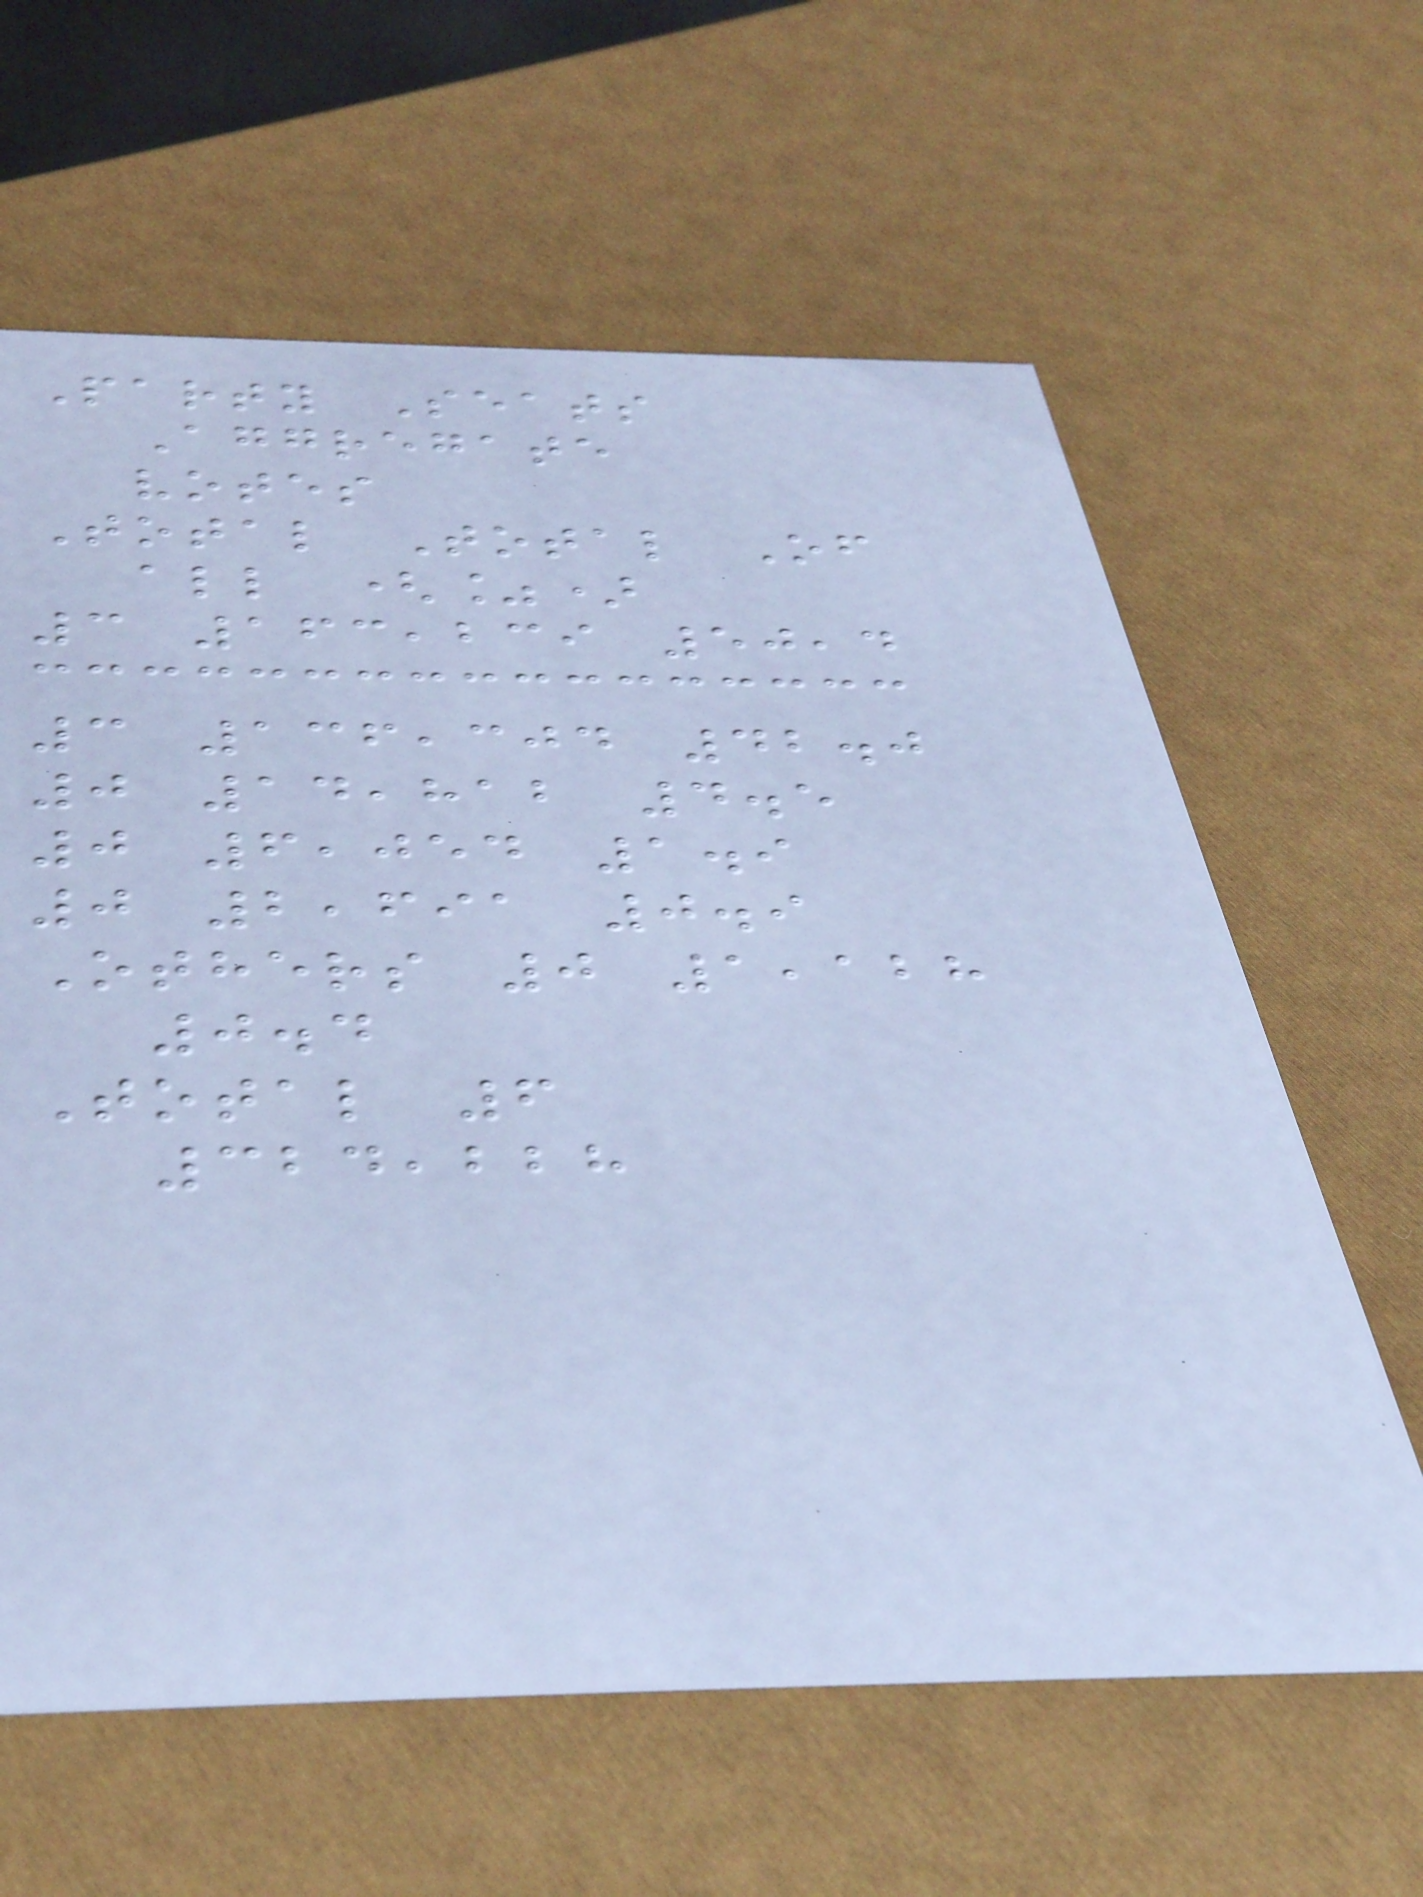Party Seats
Aggregate
votes
Total Total Of
all (%)
3 163,239 50,4
3 136,304 42.0
0 14,812 4.5
0 6,054 1.9
0 2,691 0.9
Others 0 1,128
0.4
Total 6
324,228
